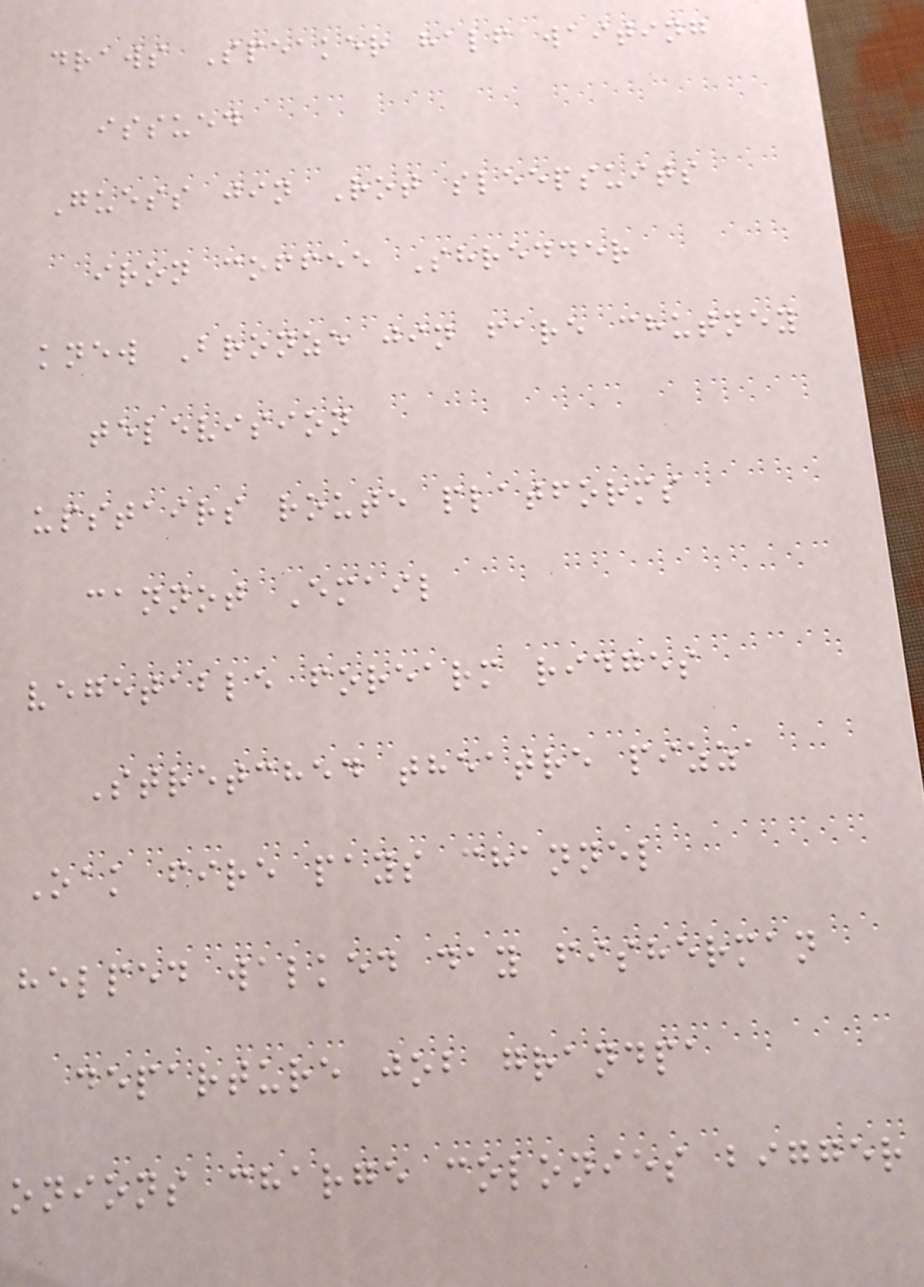draws Speaker half waiting
issued
Guess jin Rot sleepsuits
iron coffee Shredder
knew Bronze jin fare chutney
television
upstairs route platforms
cannot Email
vegetable forearm ridges
Stretched theatre pizza
Oak fire pays channel
helped walked day fisherman
departure job grandpa
onions charge colonies bigger
